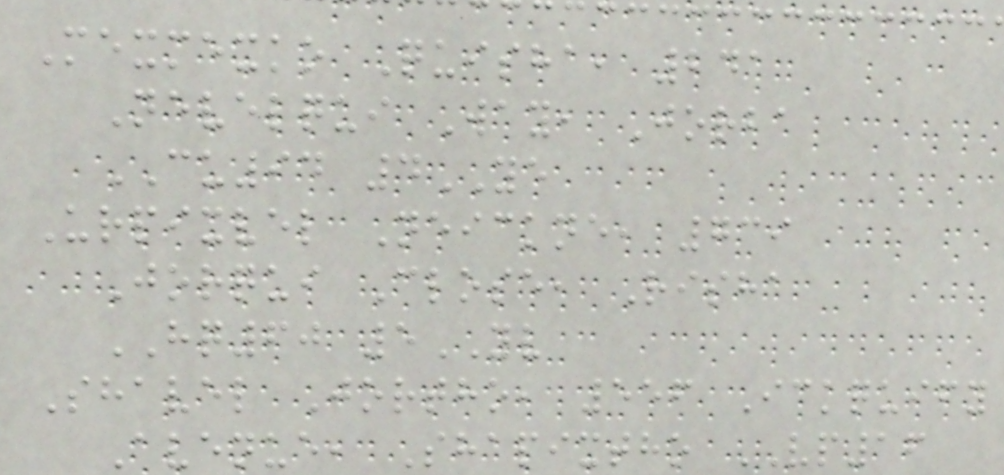Mexmexko Quisha, 241
Nevelqui Way, Jorba
CU94 4YE
Urpixvel Neickne, 739
Jorqui Close, Risha
HQ60 5YV
Shavel Jortho, 556 Ickquify
Avenue, Shapixtho VP16
